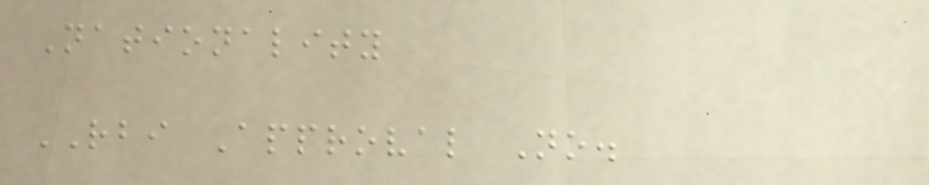Nationality
RBI Approval No.
